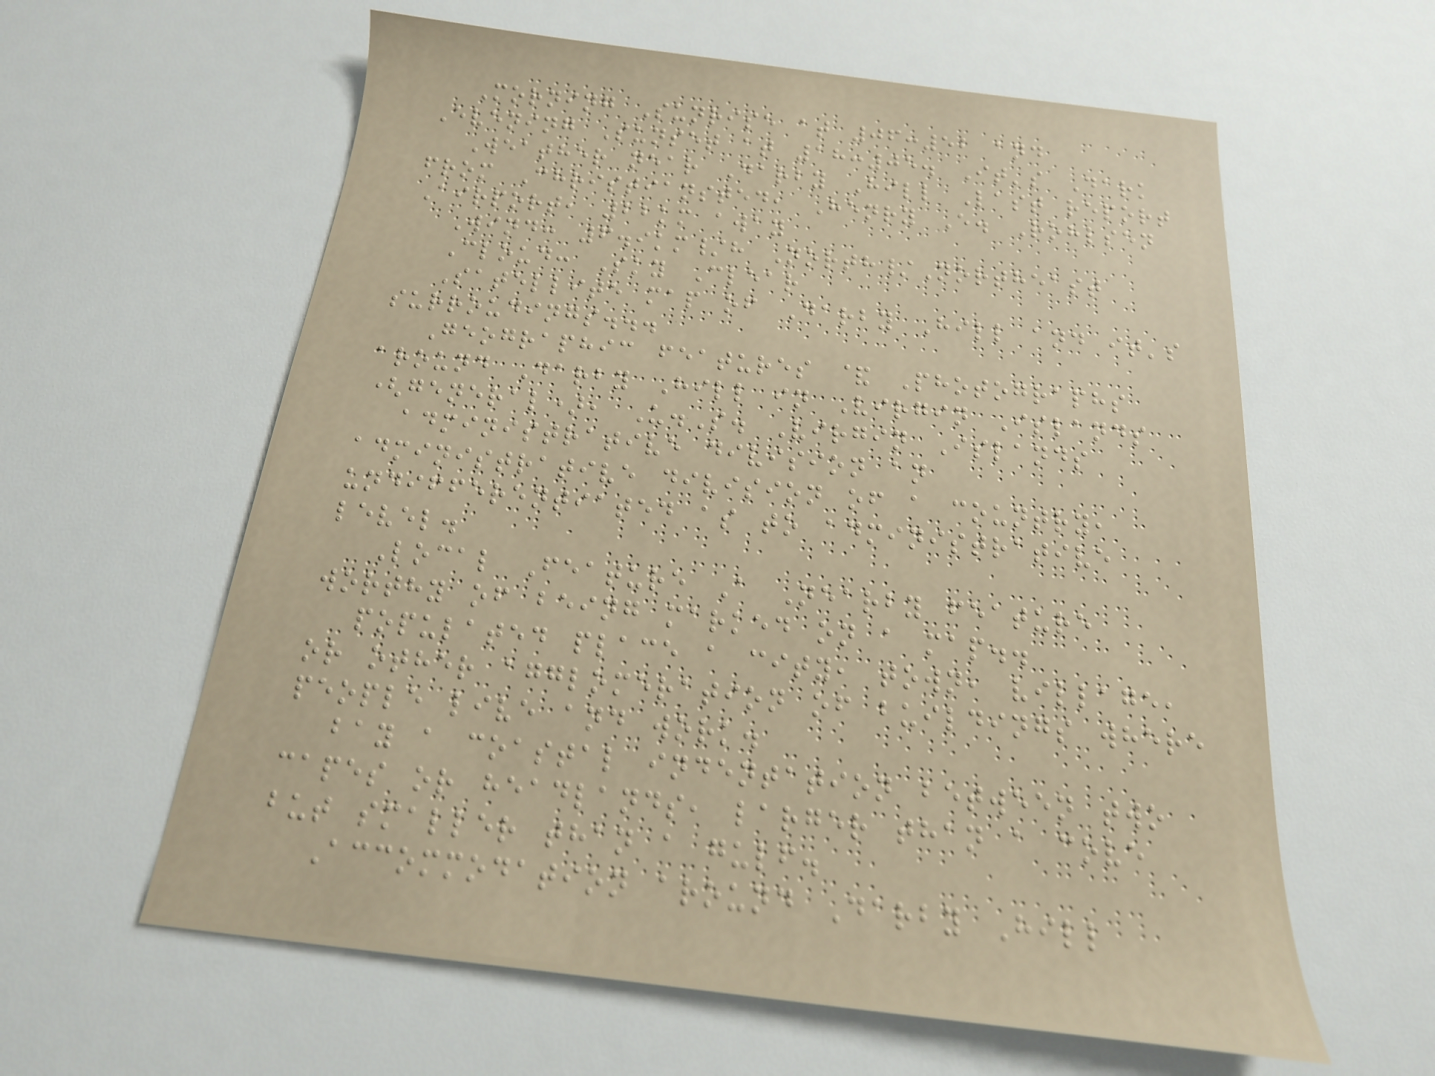Morning Sunrise at 06:52 and
Evening Sunset at 18:05. It's Dark
Weather near Darby Hill Last report
from Christiansted, Henry E. Rohlsen
Airport, 22km away
Wind: 6.9km/h North/Northeast
Cloud: Sky Clear
Satellite map of Darby Hill and it's
surroudings...
Geographic features & Photographs
around Darby Hill in Virgin Islands
(general), U.S. Virgin Islands
administrative division an
administrative division of a country,
undifferentiated as to administrative
level.
Local Feature A Nearby feature
worthy of being marked on a map..
populated place a city, town, village,
or other agglomeration of buildings where
people live and work.
bay a coastal indentation between two
capes or headlands, larger than a cove
but smaller than a gulf.
Accommodation around Darby Hill
